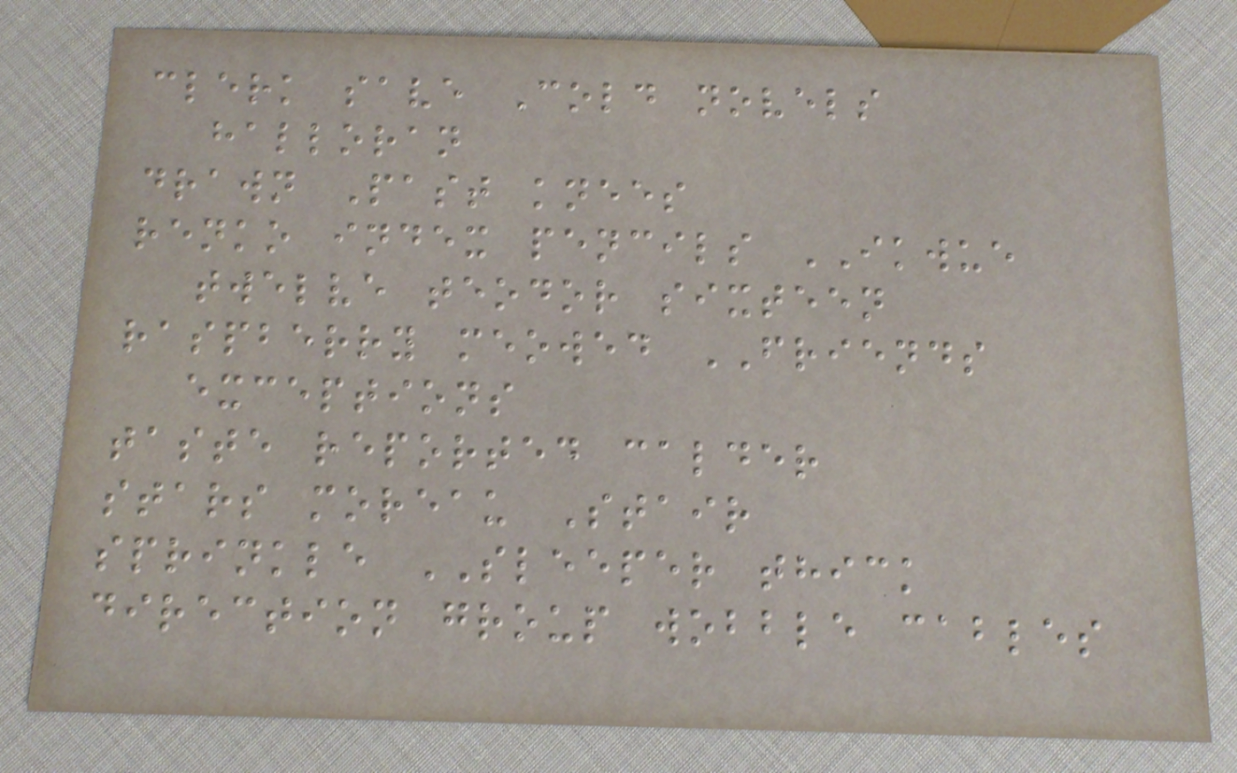clerk save Cold novels
halloran
drawn Past knees
renko index pencils IKWUE
twelve teodor sixteen
raspberry meowed FRIENDS
exceptions
taste reported calder
stars moreau Stair
sprinkle SLEEPER thick
direction group wobble cables
